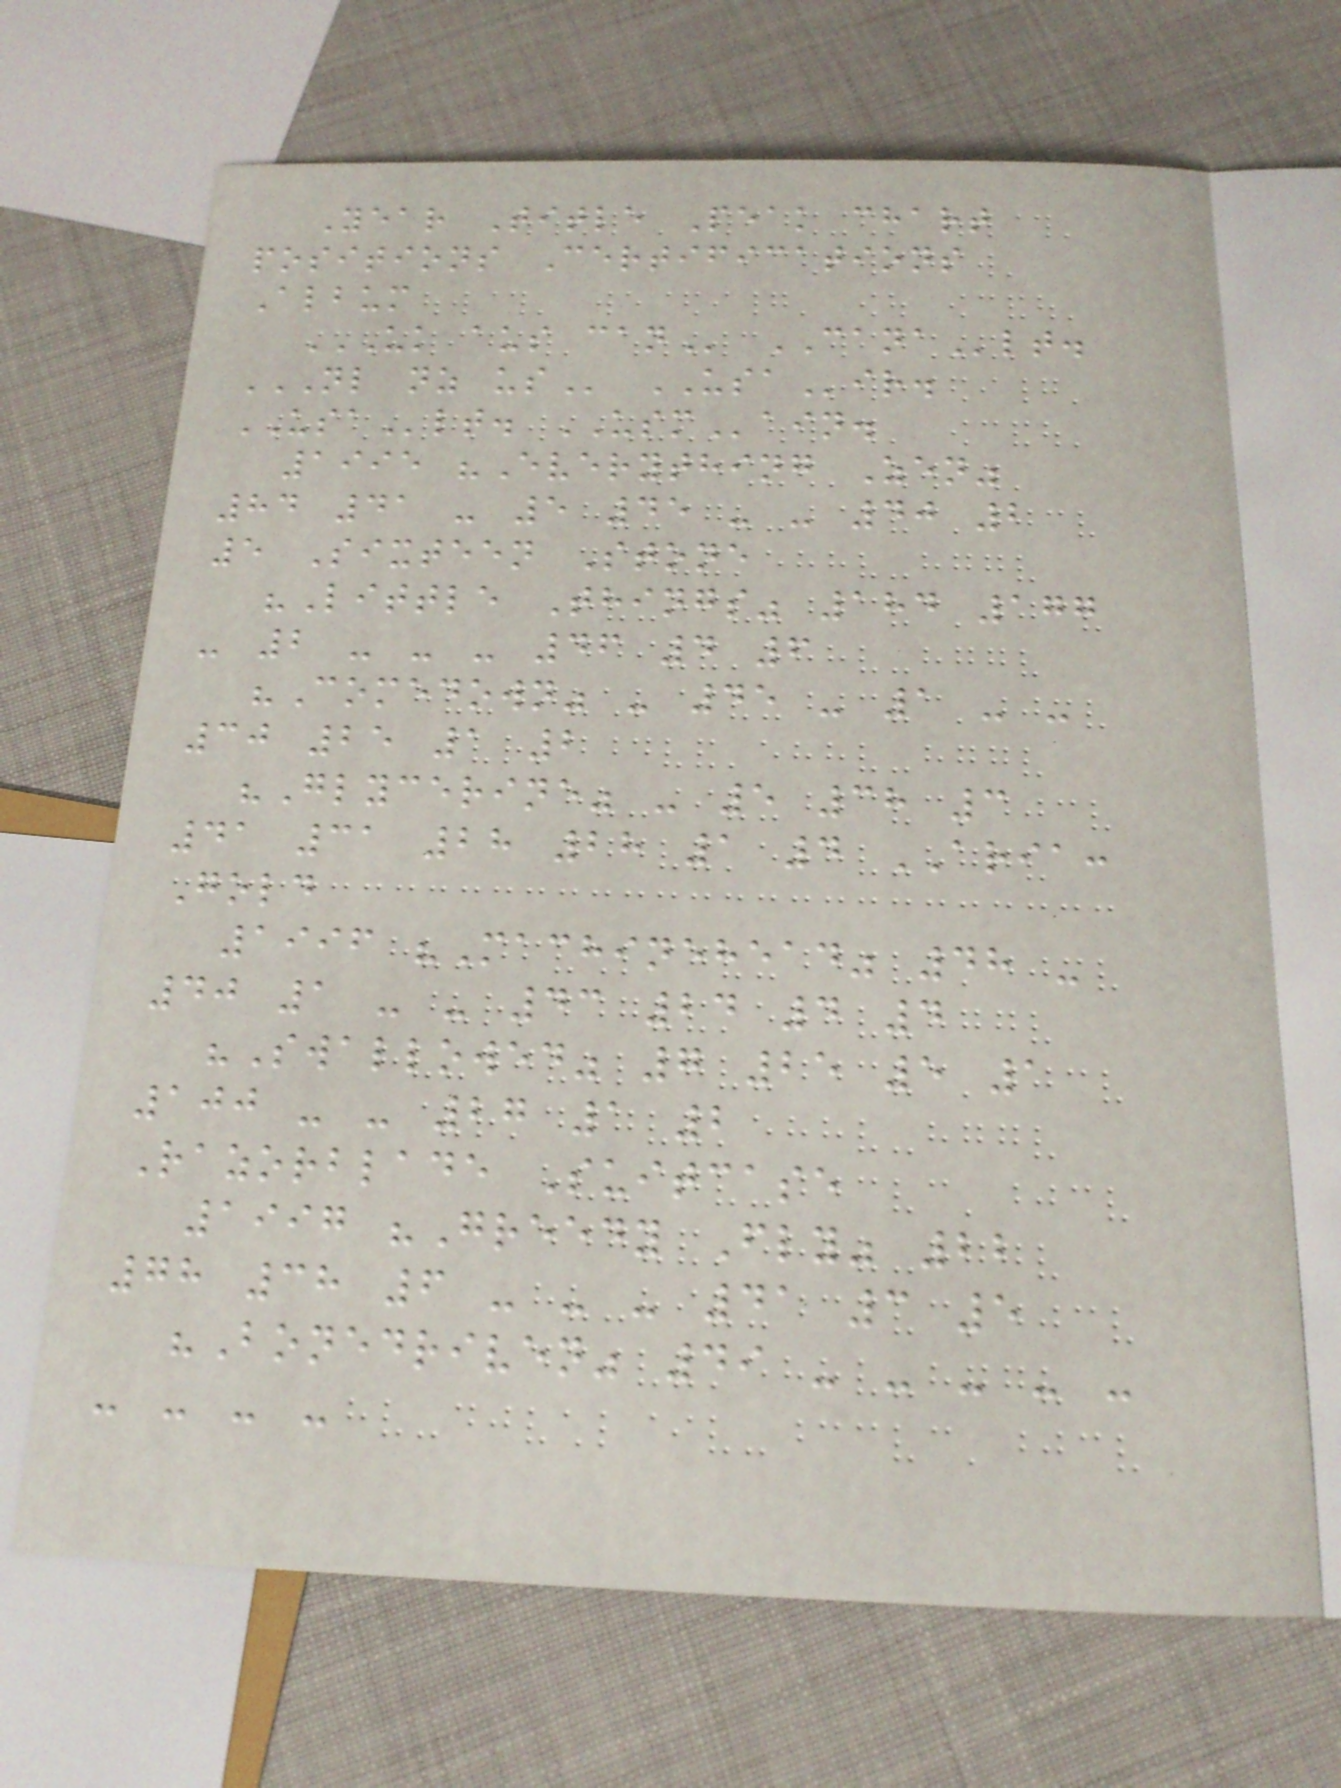Year Title Peak chart
positions Certifications
Album
UK AUS CAN CANAlt.
NL NZ US USAir.
USAlt. USMain.
1995 "Everything Zen"
84 41 - 5 45 - - 40 2
5 Sixteen Stone
"Little Things" 184 177
- 2 - - - 46 4 6
"Comedown" - 45 - 1 - -
30 25 1 2
"Glycerine" - 5 38 3
41 31 28 28 1 4 ARIA:
Gold
1996 "Machinehead" 48 -
40 1 - - 43 24 4 4
"Swallowed" 7 25 5 1
100 - - 27 1 2
Razorblade Suitcase
1997 "Greedy Fly" 22
78 38 6 - - - 41 3 5
"Bonedriven" 49 - - - - -
- - - -
